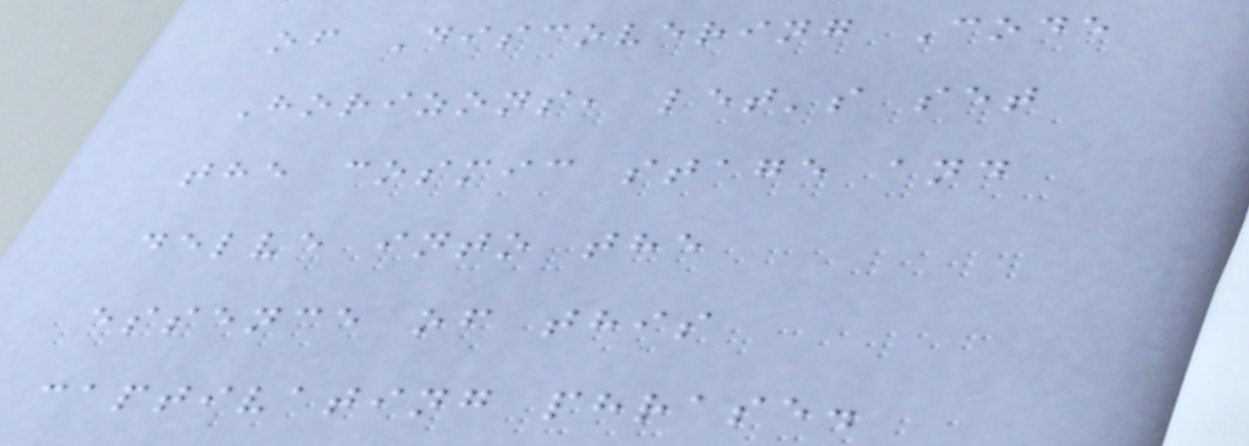of Discovering Code
Horizons, let's set
the cosmic stage and
delve into the
essence of this
captivating phrase.
